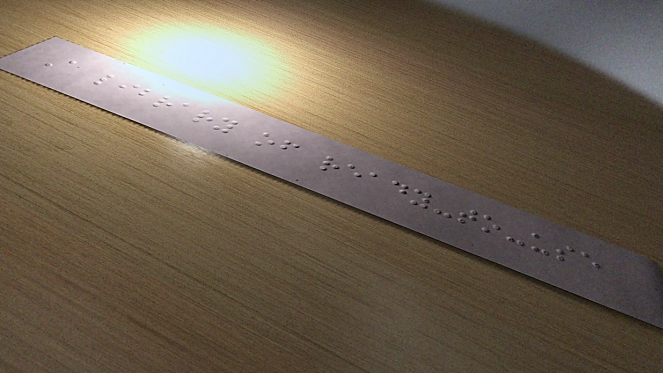A library of ready-to-use
